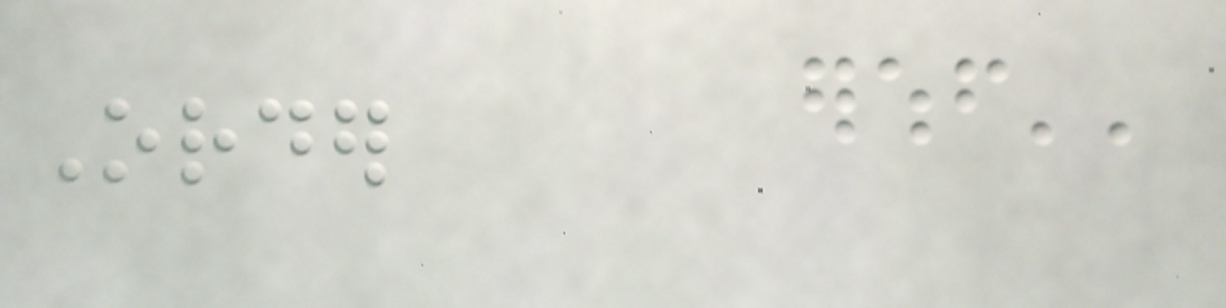Order
